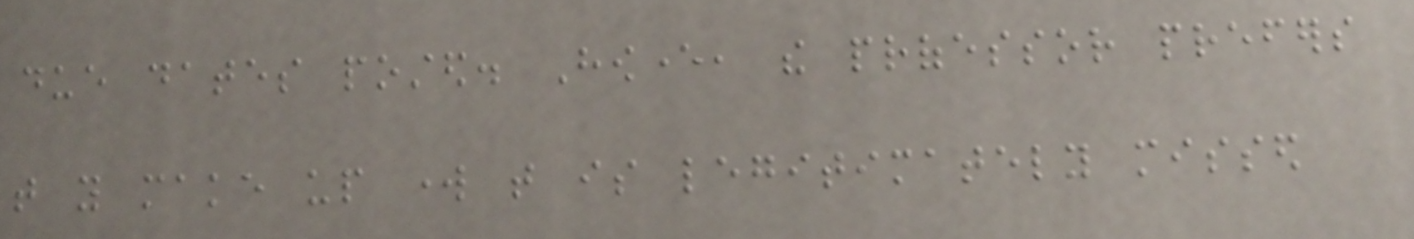due dates posted. However, the professor prefers
that you make up work that is legitimately missed
